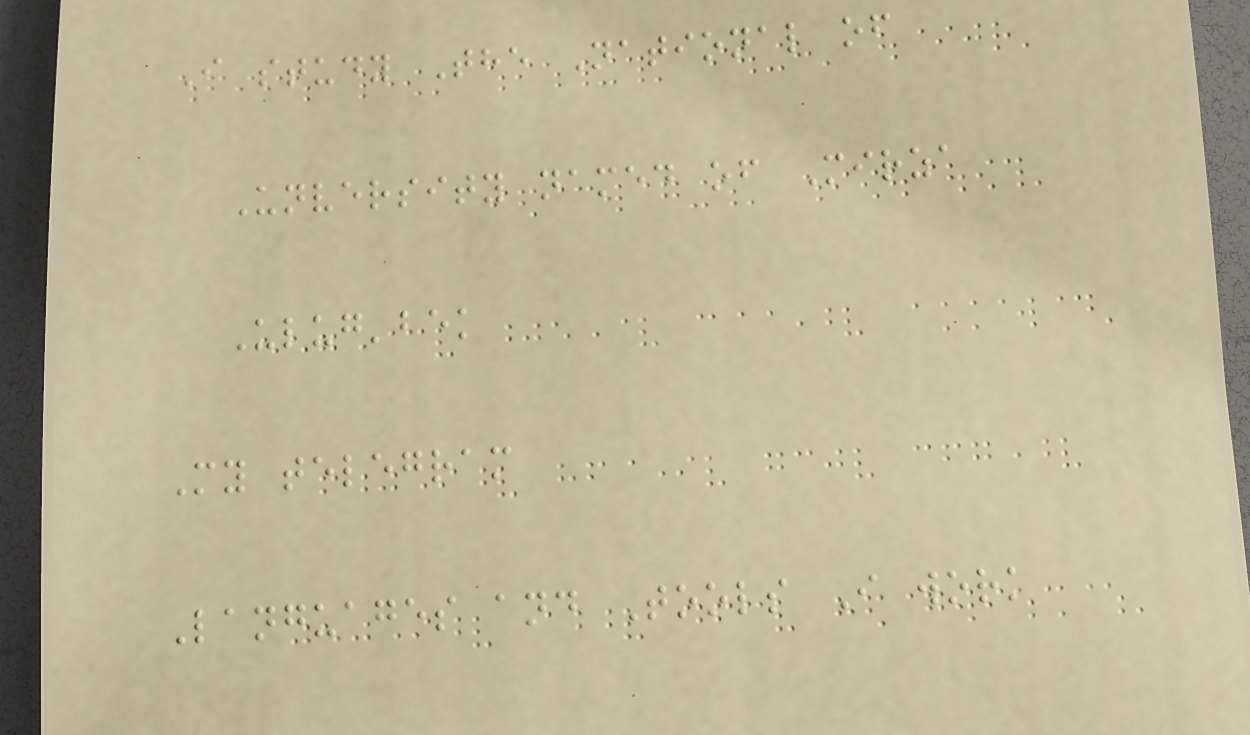I study The National of
Unversity named of Mirza
Ulug'bek
My telegram
Languages and Tools I work
